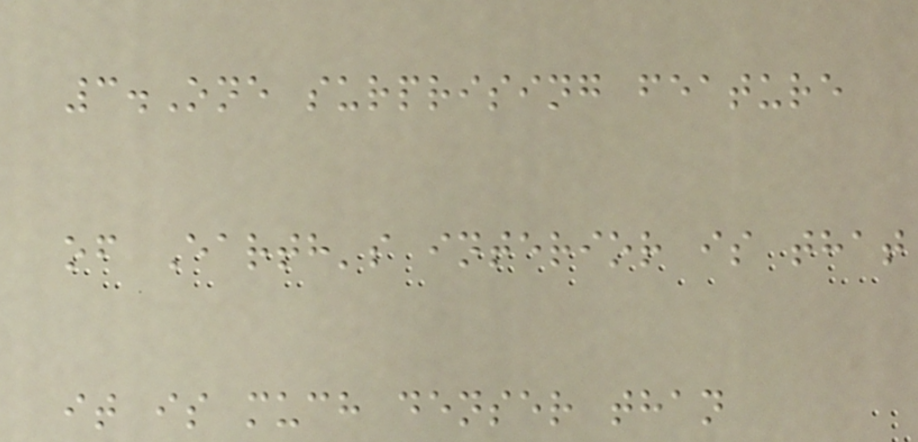3.One surprising feature
of Earth's interior is that
it is much denser than
